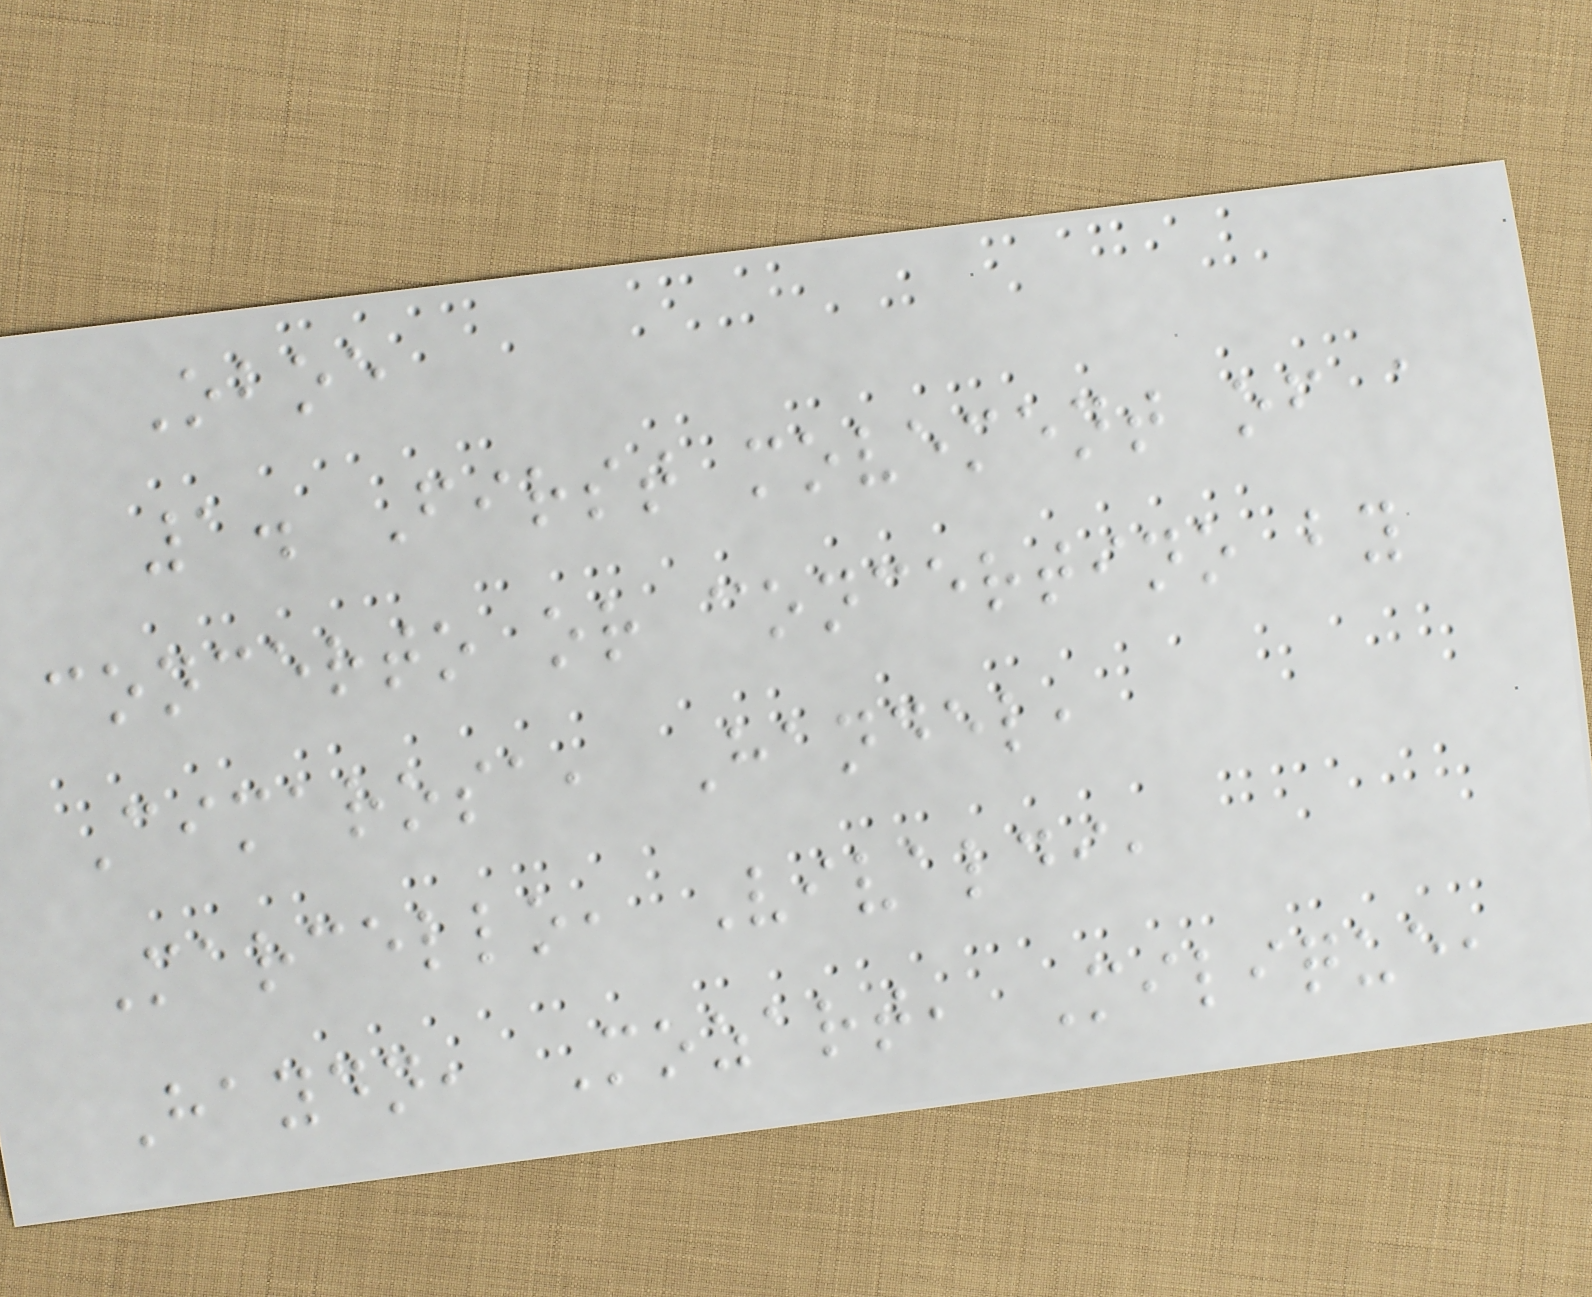Oboe
1. First movement of a
concerto or concertino by
Cimarosa, Handel,
Marcello, Vivaldi,
Haydn, Mozart, Milique,
